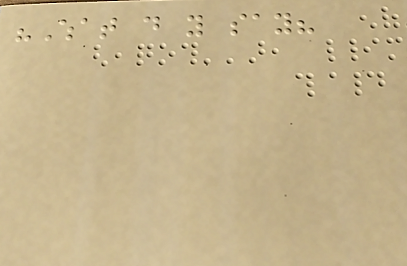"What do you say?
